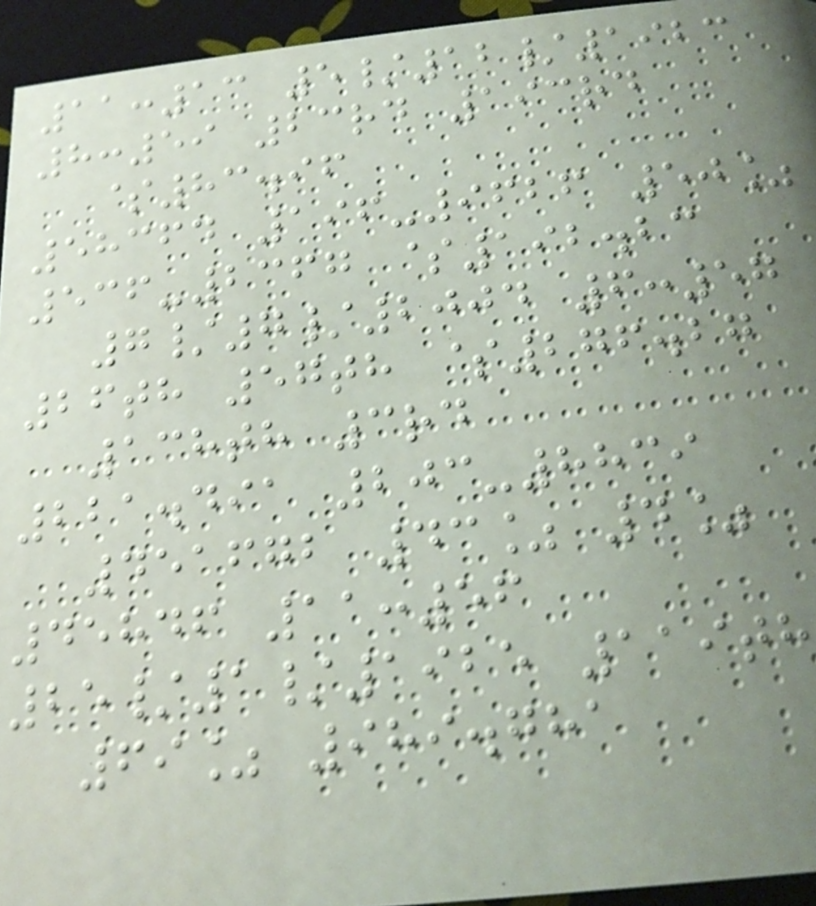11:13 5/12/1923
8:59 23rd 193rd
$83.96
58364 196-9626 50%
536-2367 $192.23
7/7/2004 6:57
26th 57th $276.27
138th 3rd
221.491 203-8839
451672 43% 4%
45846 11:56
25/1/1925 119th
69% 989.781
